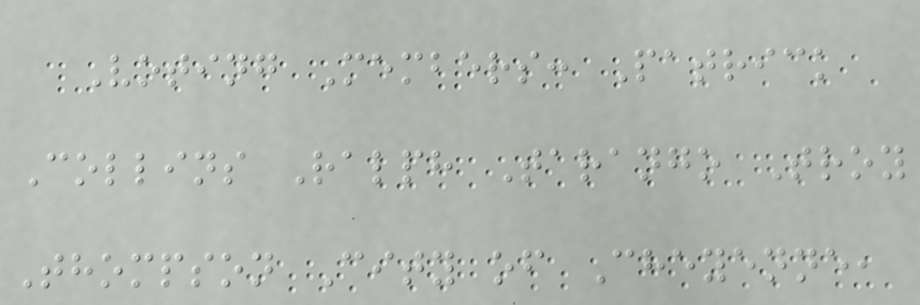Voting Members: Patrick
Collins Ralph Tarango Troy
Thompson City of Cheyenne,
